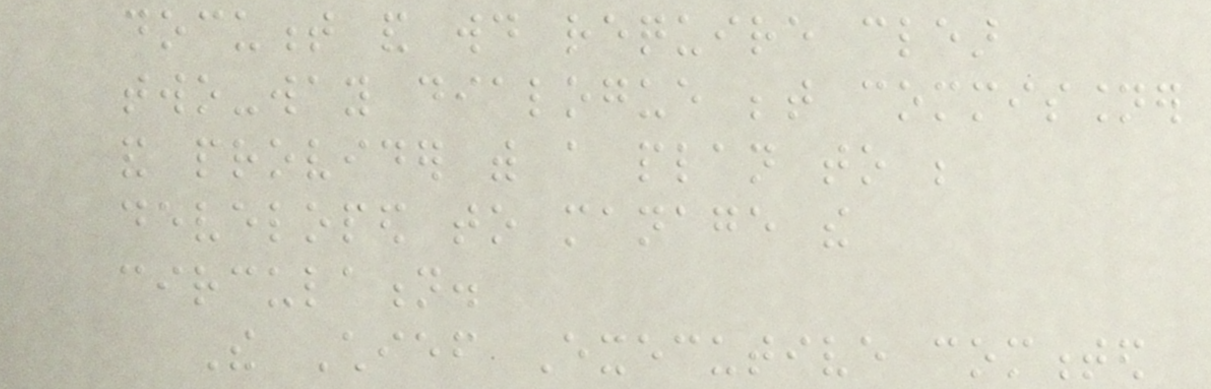document and would require clear
two-way dialogue between commissioner
and provider with a plan to be
developed to manage the
circulation.
The Chief Executive commented
